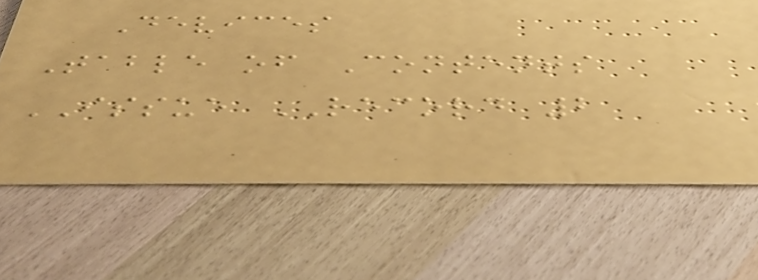Devices
Table of Contents
ISSUE RECORD 2
